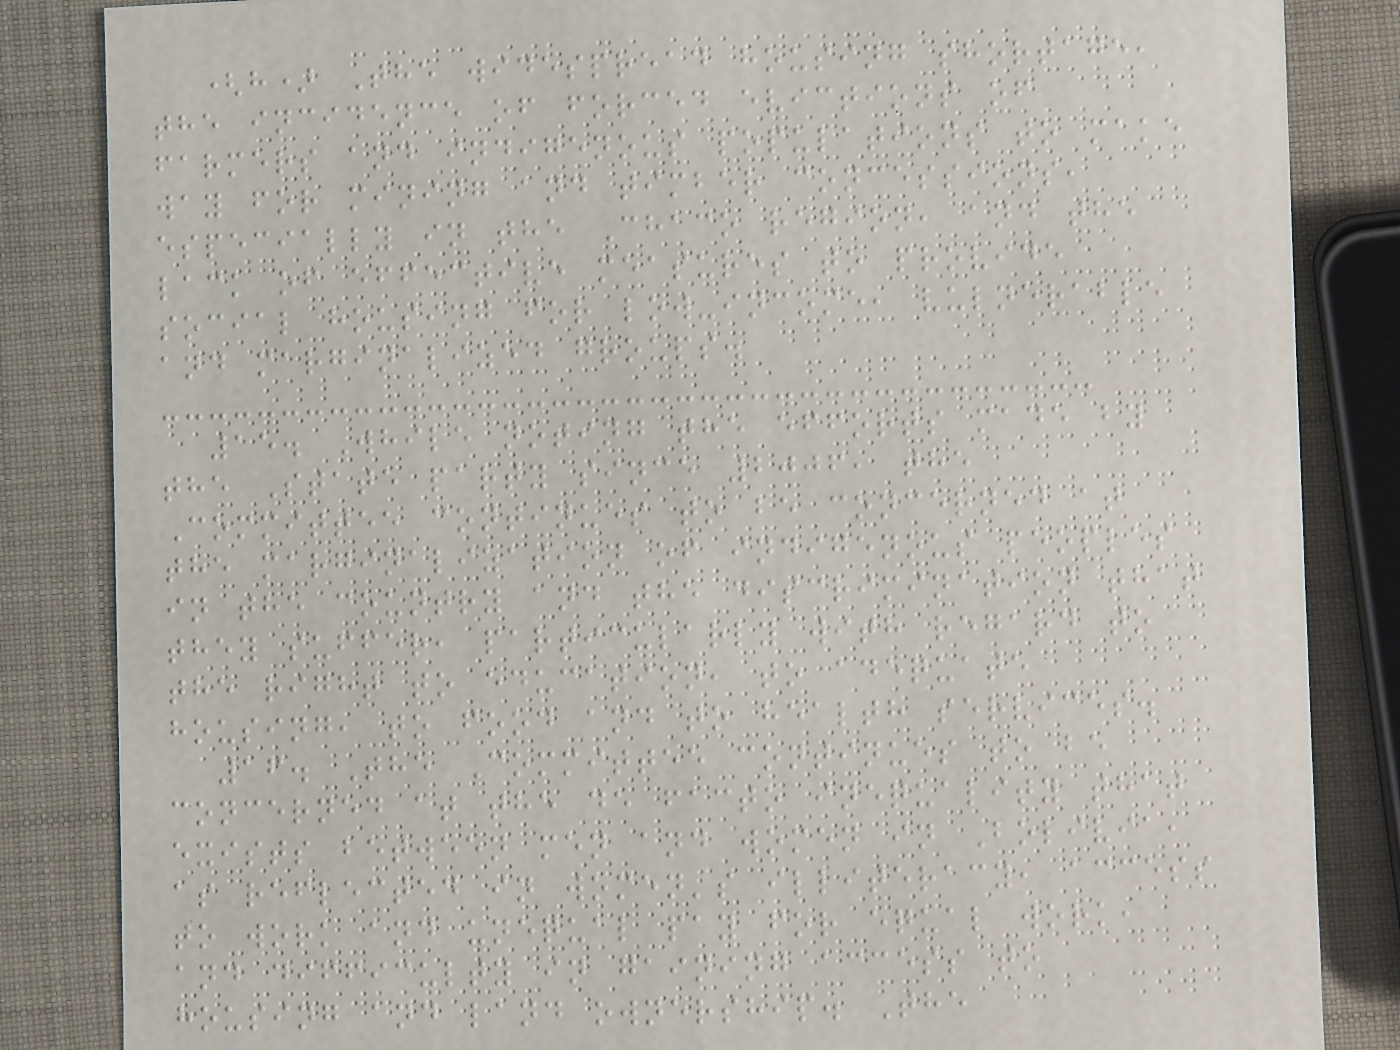(h) The widespread housing shortage,
the incidence of forced evictions of
farmers and indigenous populations to make
way for mining and timber concessions,
especially in the Chaco region, and the
lack of effective measures to provide
social housing for low-income, vulnerable
and marginalized groups.
15. While noting the efforts made by
the State party since 2006, the
Committee continues to be concerned at
the marginalization of indigenous peoples
in the country and the discrimination that
they suffer, particularly with regard to
the right to education, to adequate
housing, to food and to health services.
16. The Committee continues to be
concerned at the de facto inequality that
exists between men and women in Bolivia,
as reflected in women's illiteracy, access
to work and unequal pay for equal work,
and difficulty in gaining access to
housing and land ownership. The
